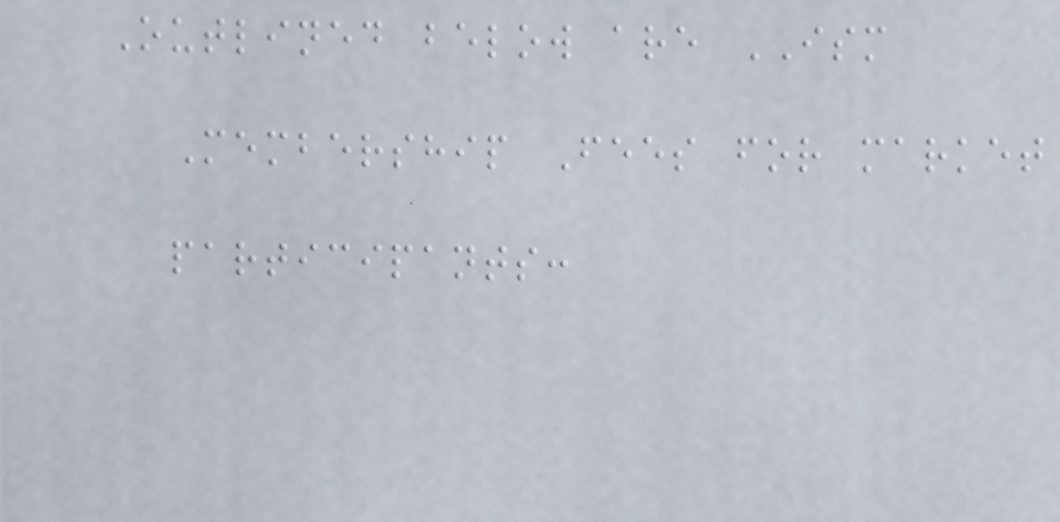Outlined below are ISM
Membership Fees for market
participants:
